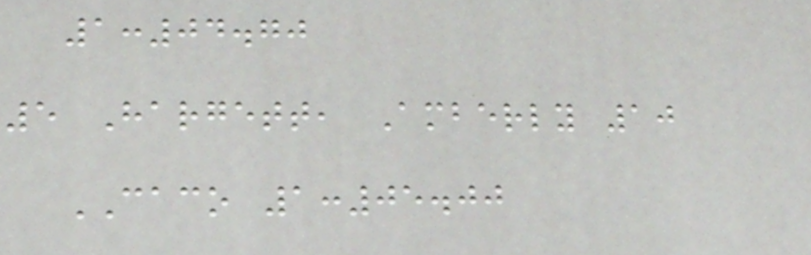1:04.70
5 Hargett, Amberly 10
CACO 1:05.00
